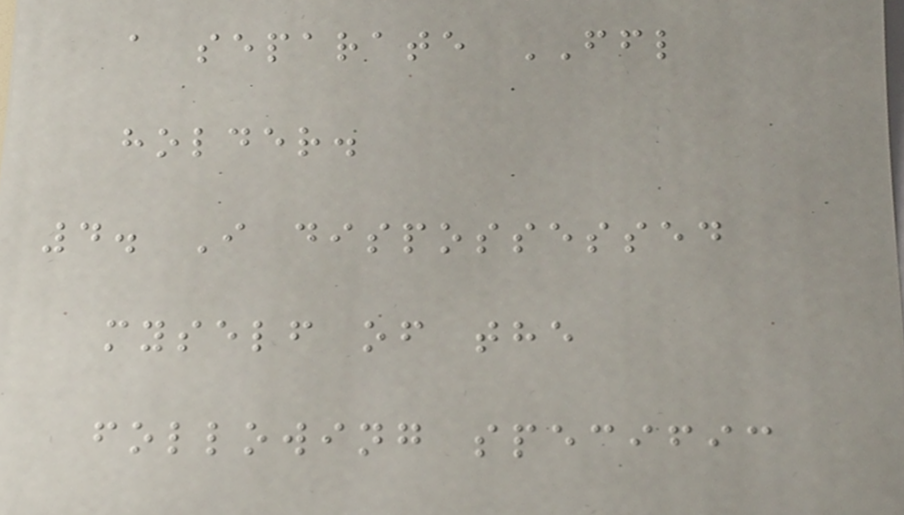a separate FFL
holder.
4. I dispossessed
myself of the
following specific
